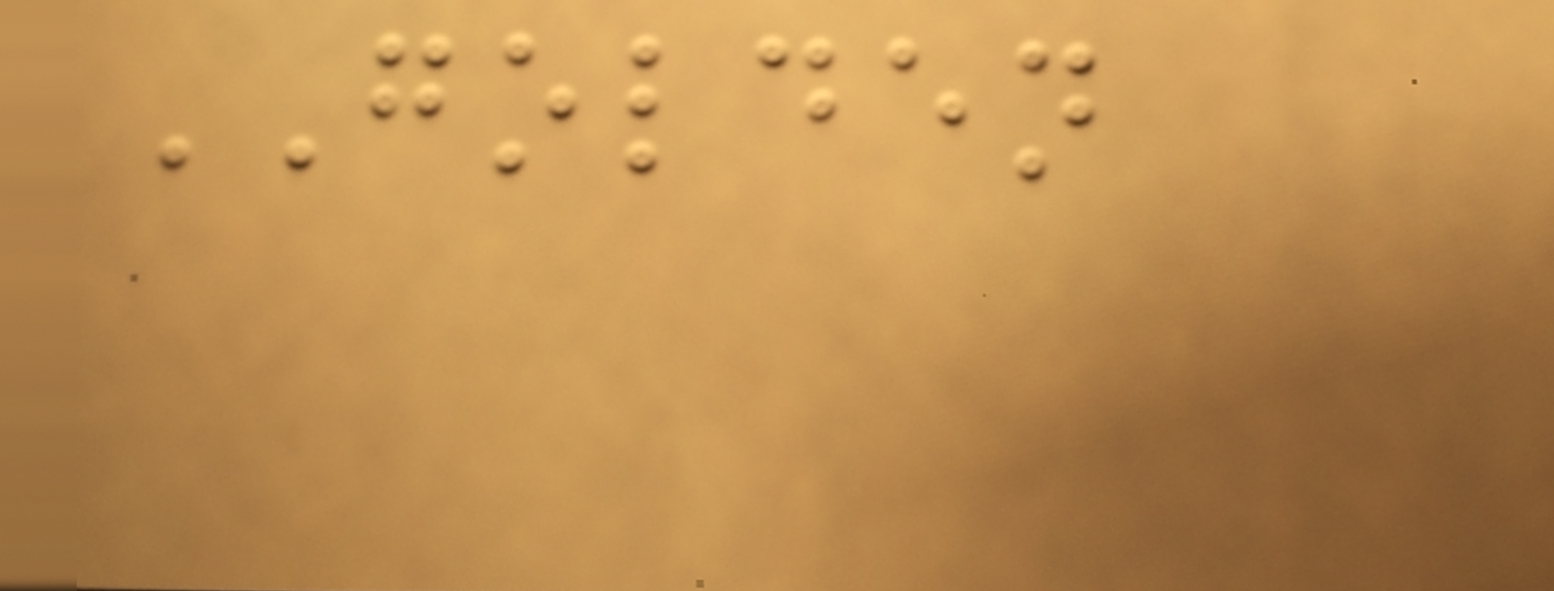GOLDEN
